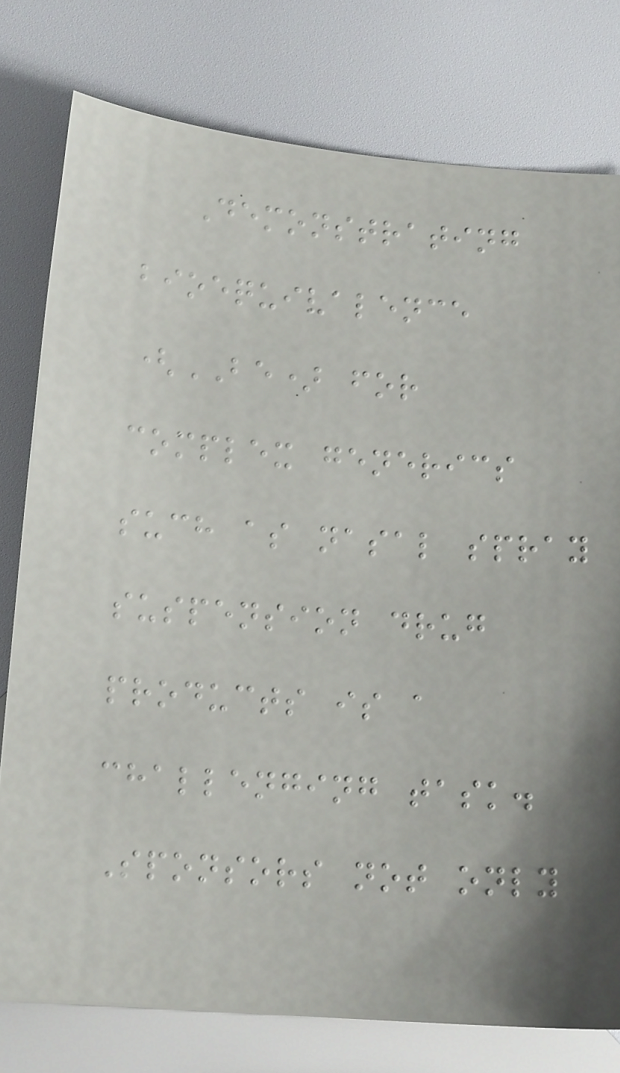Demonstrating
bioequivalence
(BE) for
complex generics
such as nasal spray
suspension drug
products is a
challenging task.
Sponsors not only
